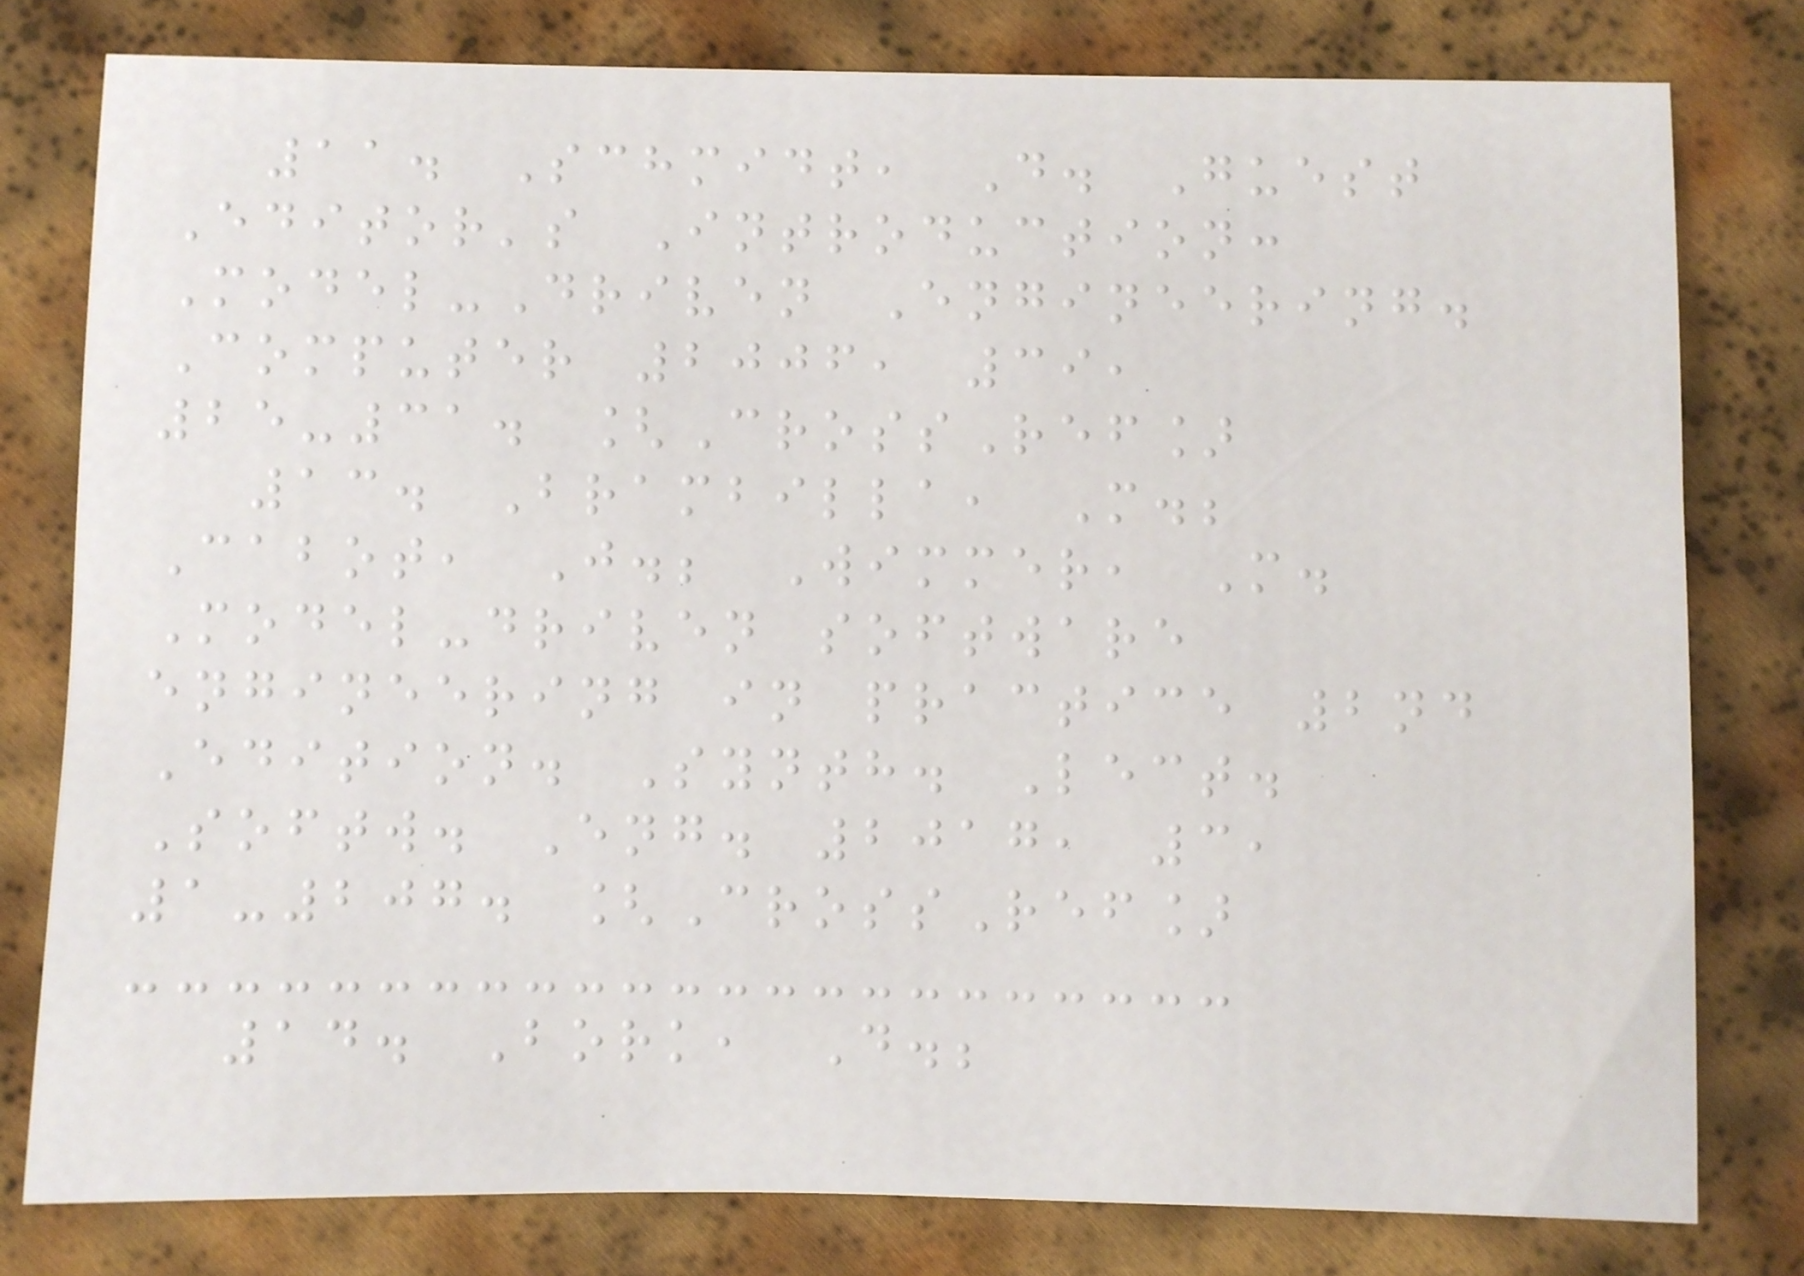11. Schmidt, D. Guest
Editor's Introduction:
Model-Driven Engineering.
Computer 2006, 39,
25-31. [CrossRef]
13. Brambilla, M.;
Cabot, J.; Wimmer, M.
Model-driven software
engineering in practice 2nd
Edition. Synth. Lect.
Softw. Eng. 2017, 3,
1-207. [CrossRef]
14. Bork, D.;
